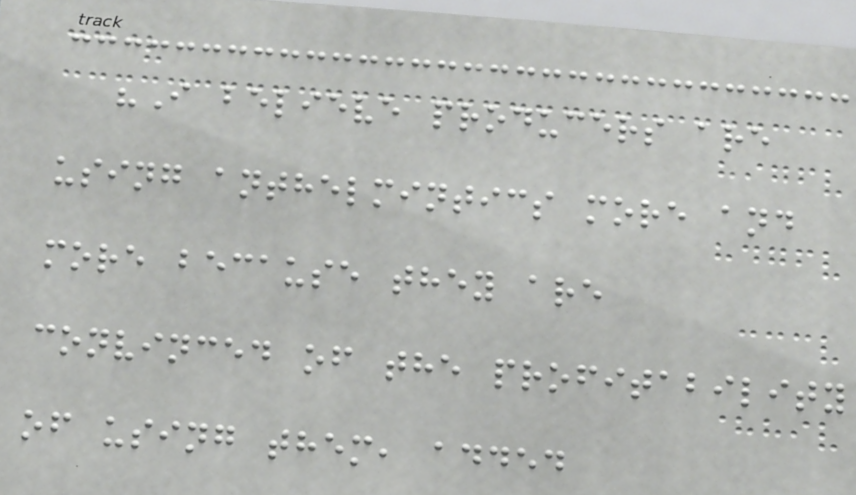"I believe producers are
using anthelmintics more and
more because they are
convinced of the profitability
of using them, added
